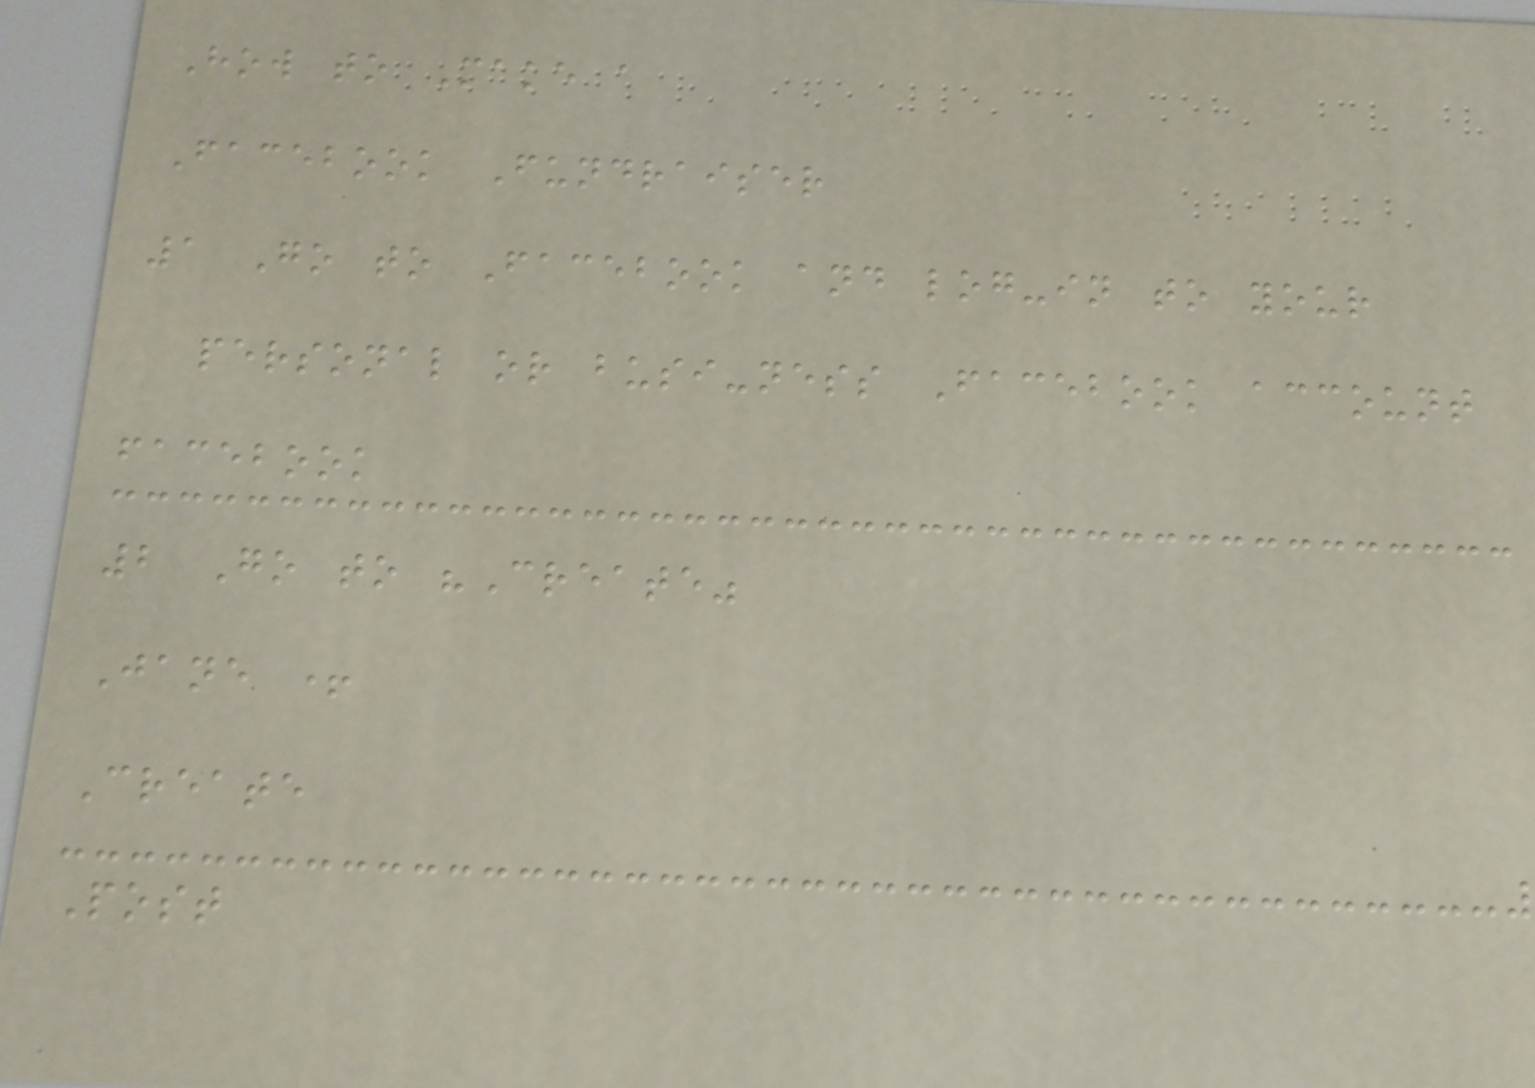How to Make a
Facebook Fundraiser
1 Go to Facebook and log-in to your
personal or busi-ness Facebook account
facebook
2 Go to "Create"
Jane +
Create
Post
